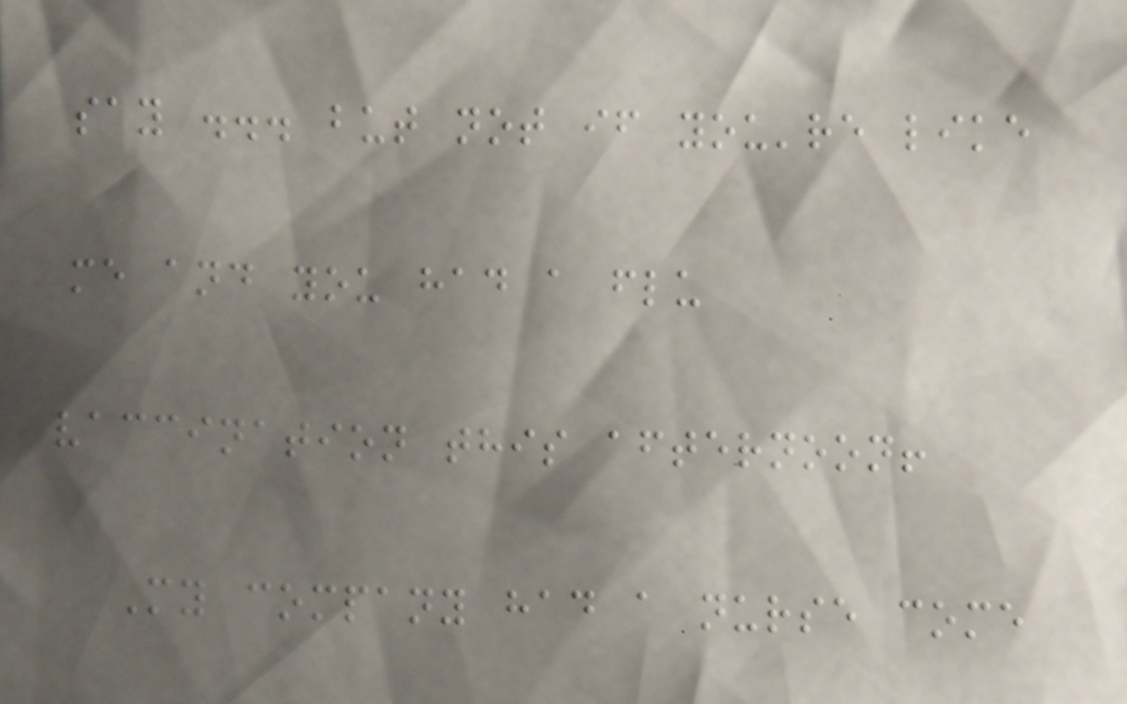say ... but not if you're like
me and you had a flu
vaccination this afternoon!
My company had a nurse come
